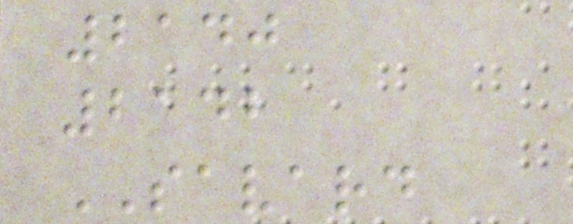2140
2142
SAVARD
